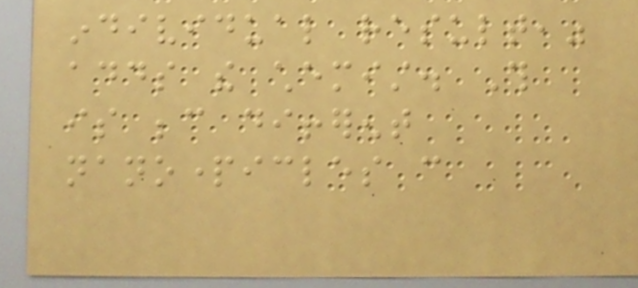individual result,"
adds the chemist. This
is because different
nanoparticles can
